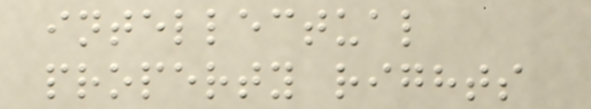intellectual
property rights
